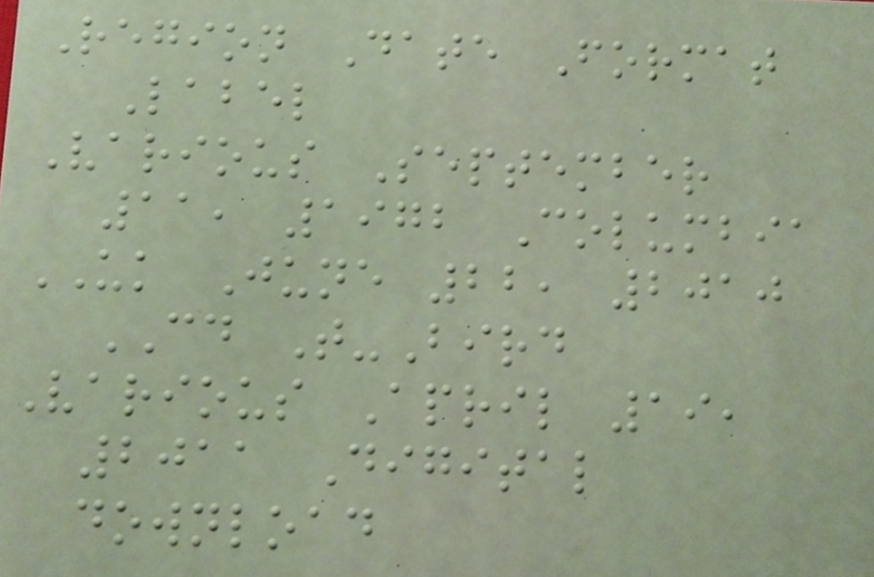Region Date Format
Label
Various September
11, 1972 Columbia
UK June 22, 2010
CD T-Bird
Various April 19,
2011 Digital
download
